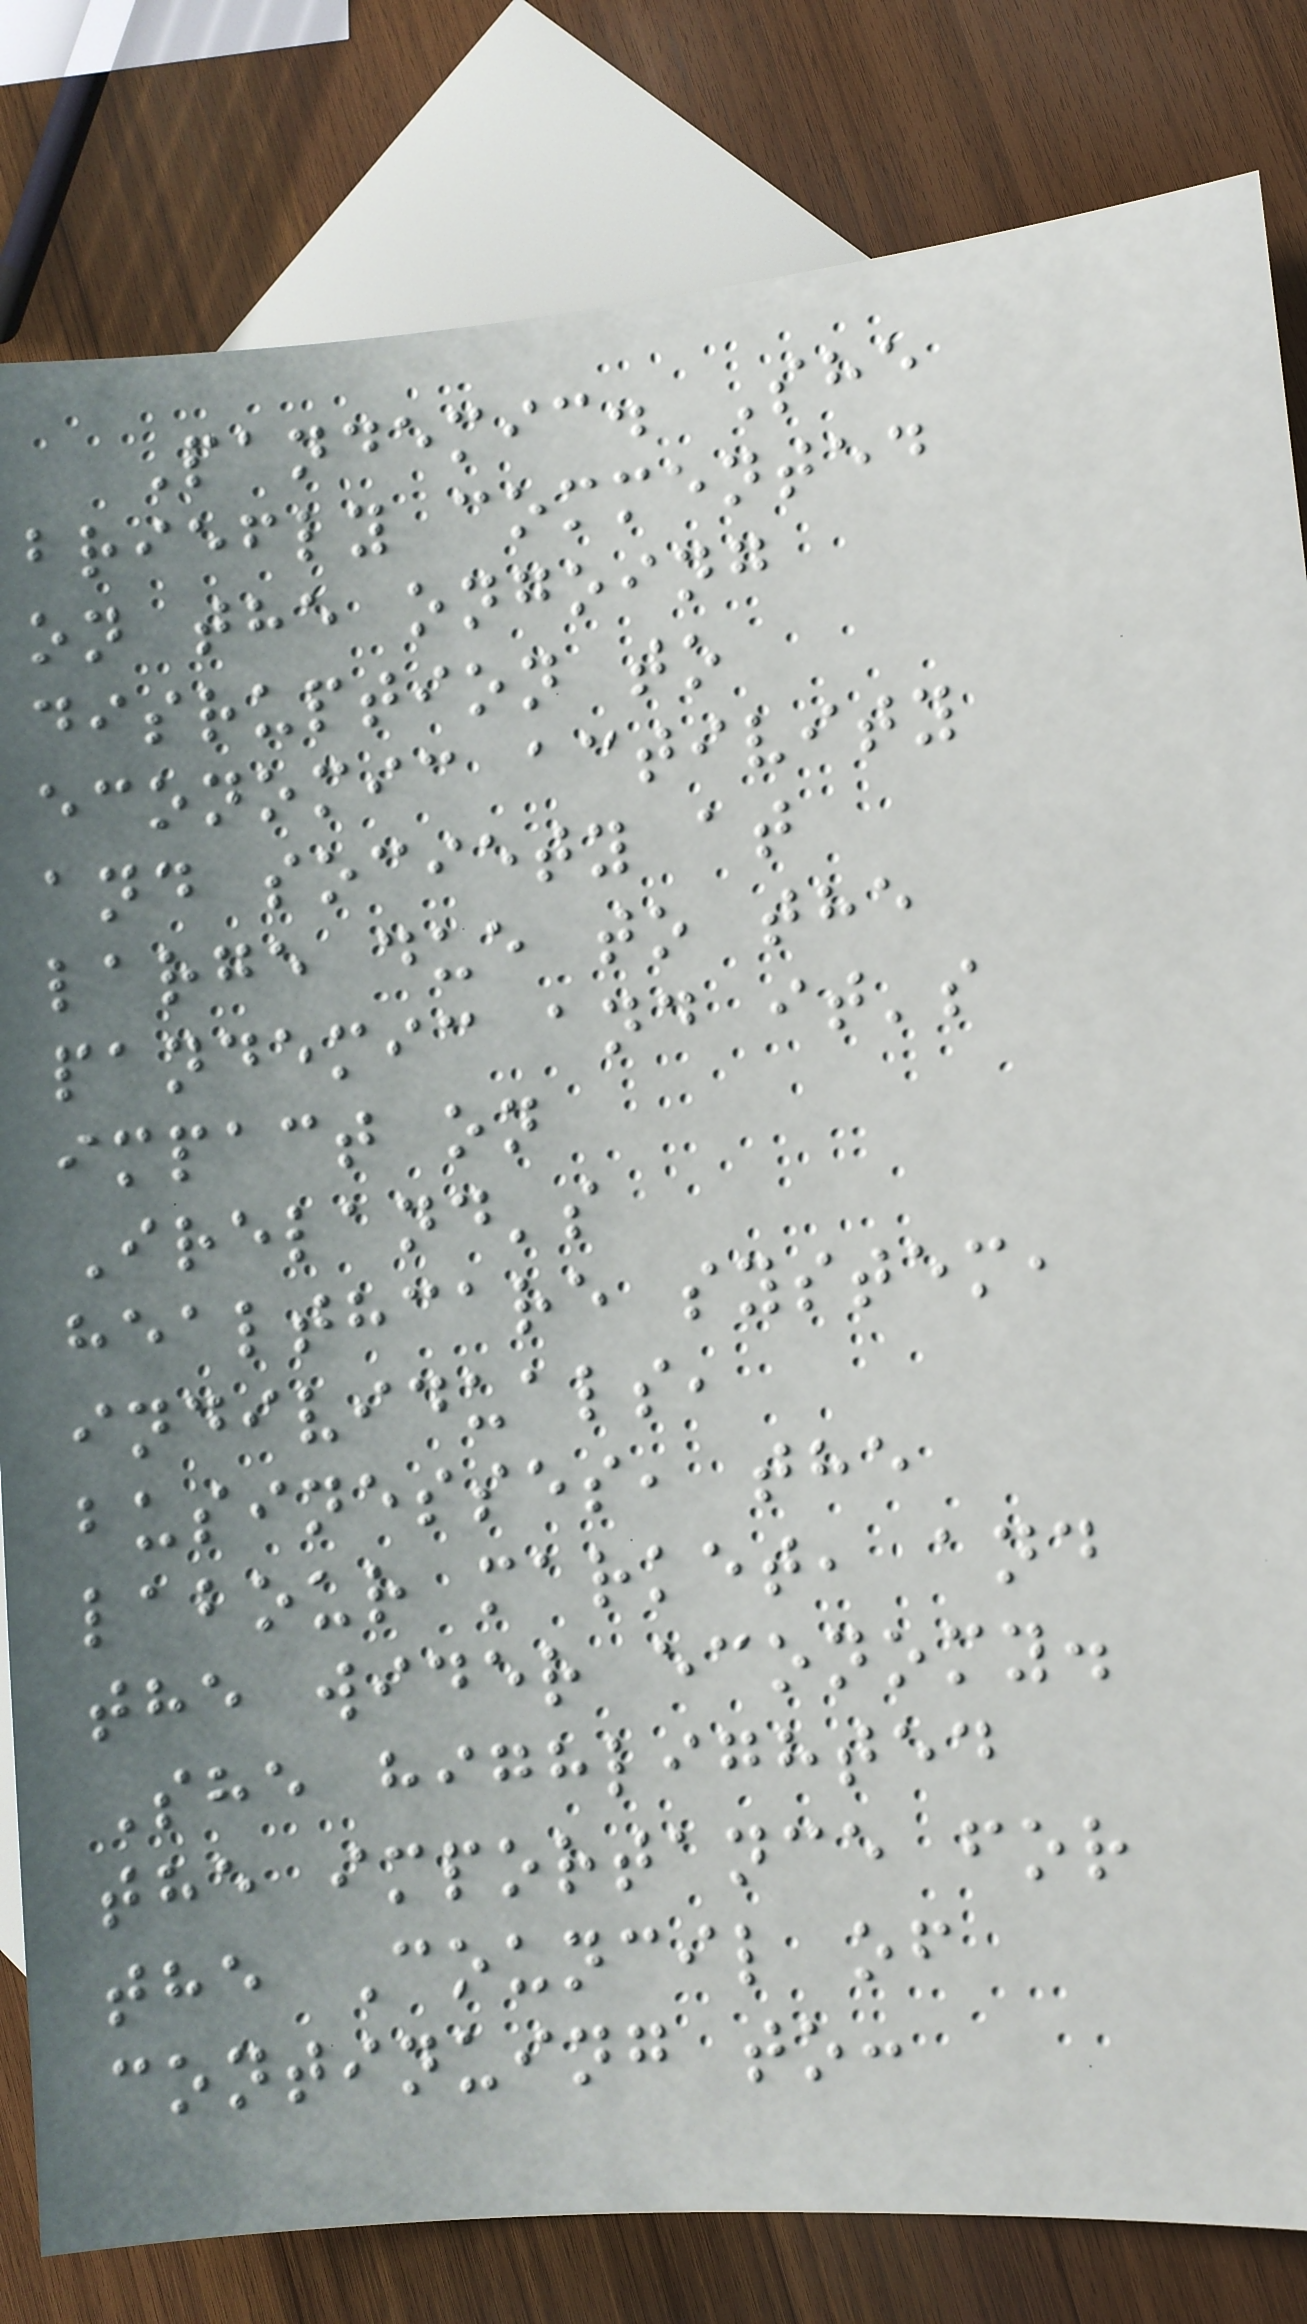Pandemic. She
briefly commented
on the ongoing
disruption to
economic activity
and society at
large due to the
pandemic and it's
impact on
Ireland's
healthcare system,
individuals,
businesses, the
labour market, and
the wider economy.
She highlighted
the importance for
the Council of
continuing to:
